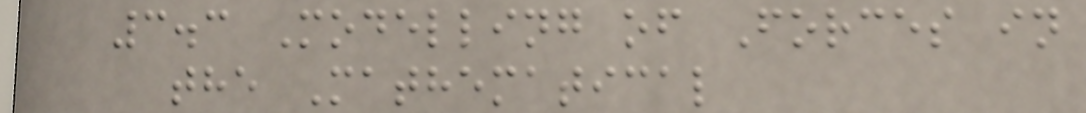3.3 Modelling of Forces in
the Mathematical
